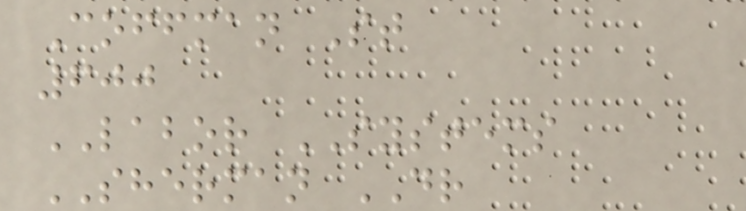Coffman St
600
LABOR SYSTEMS
SHERMAN DR
